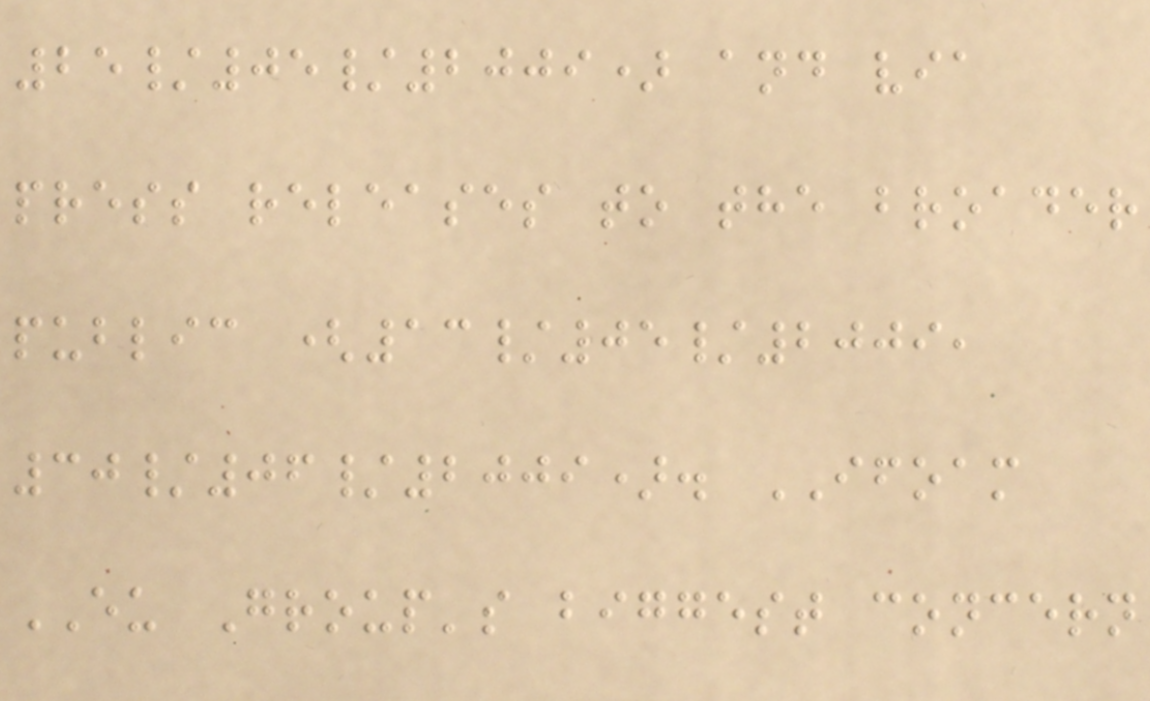25/05/2009) and via
press releases to the broader
public (13/05/2009,
30/06/2009). IFOAM
EU Group's biggest concern
